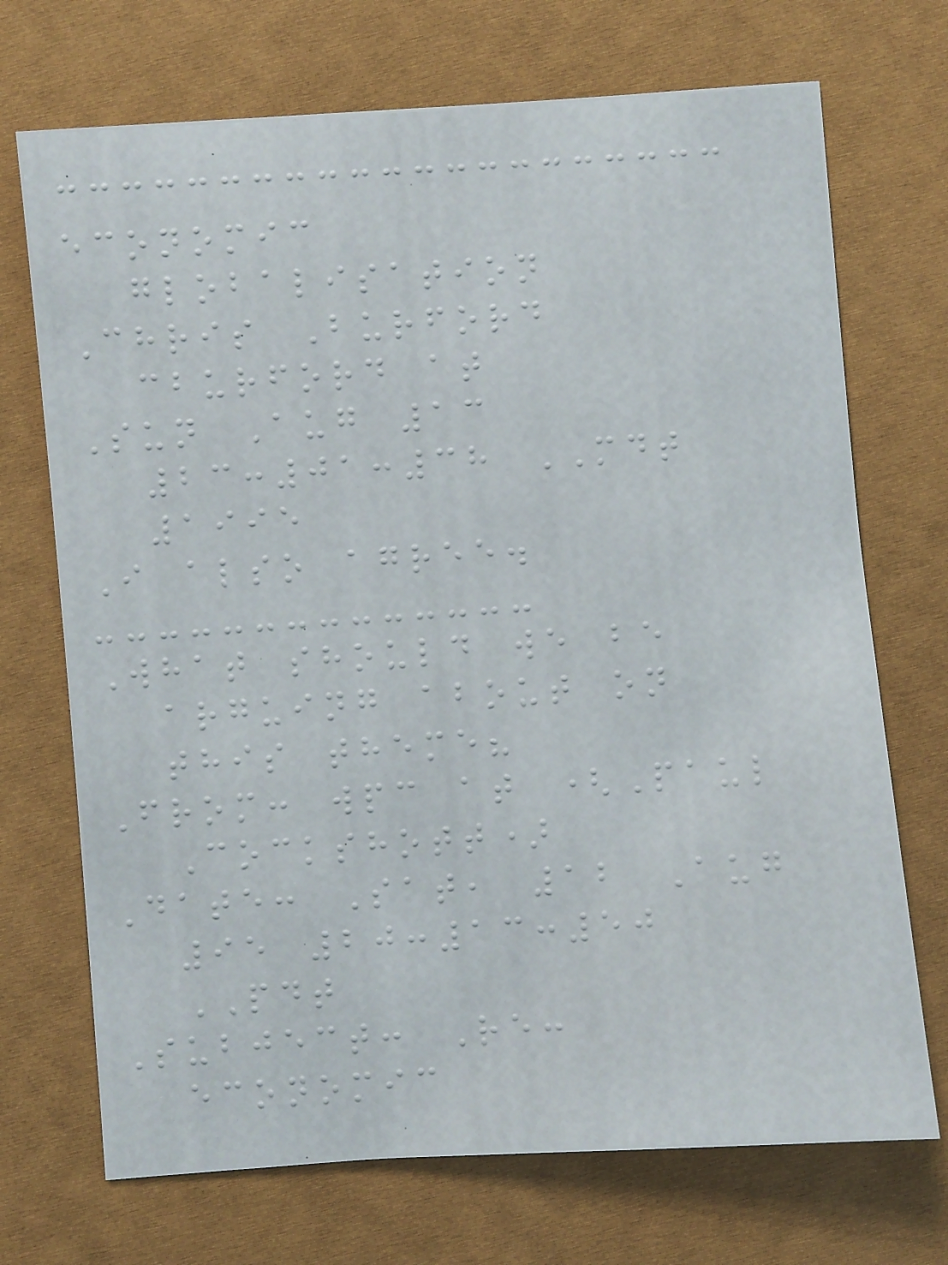economic
globalisation
Chris Burford
cburford at
Sun Aug 13
23:01:38 MDT
1995
I also agree.
What should we be
arguing about on
this theme?
From: wpc at (Paul
Cockshott)
Date: Sat, 12 Aug
95 20:13:50
PDT
Subject: Re:
economic
